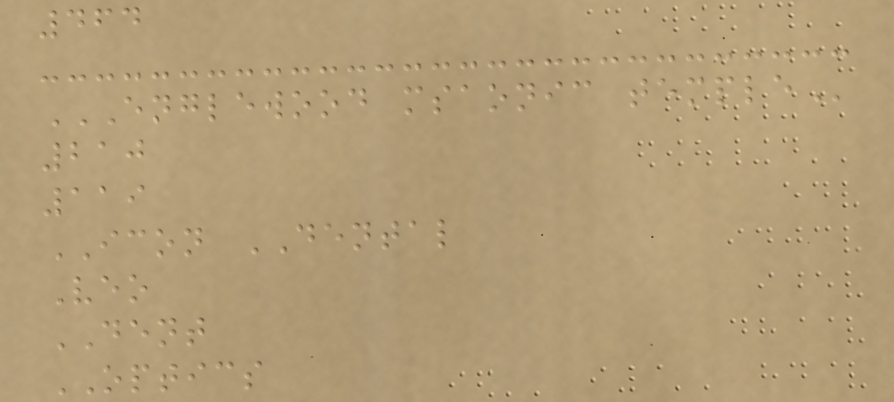464
ENGLEWOOD MSAONIC TEMPLE
210
119
ICON DENTAL
Veo
DENT
OPTICS
